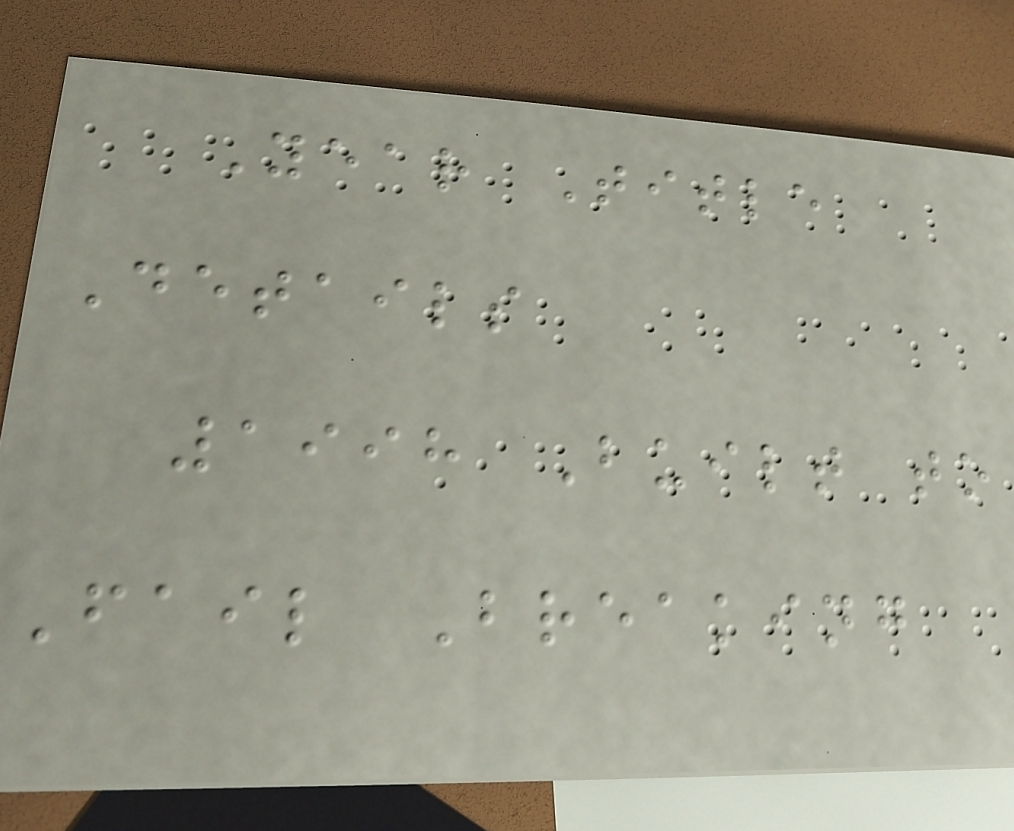Year Title
Details
1998 Built to
Fail Breaking
